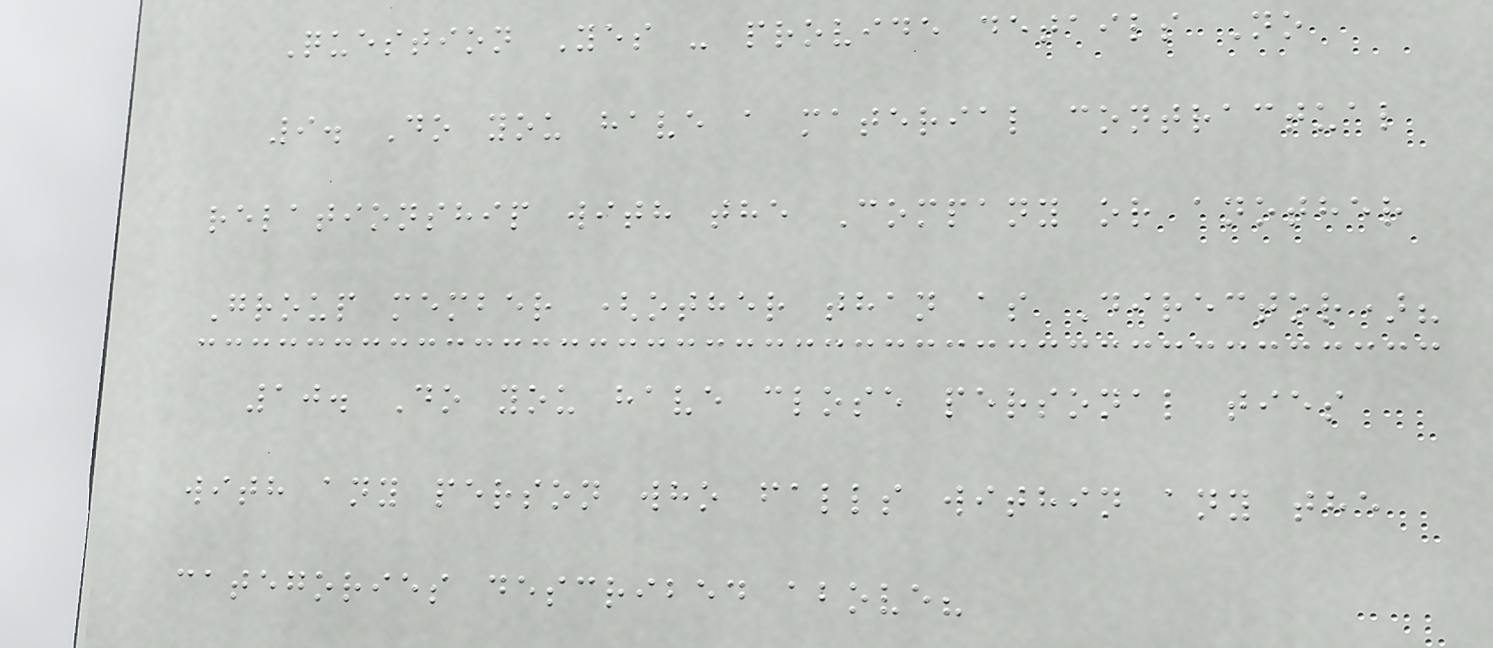Question Yes - provide details No
9. Do you have a material contractual
relationship with the Company or another
Group member (other than as Director)?
10. Do you have close personal ties
with any person who falls within any the
categories described above?
